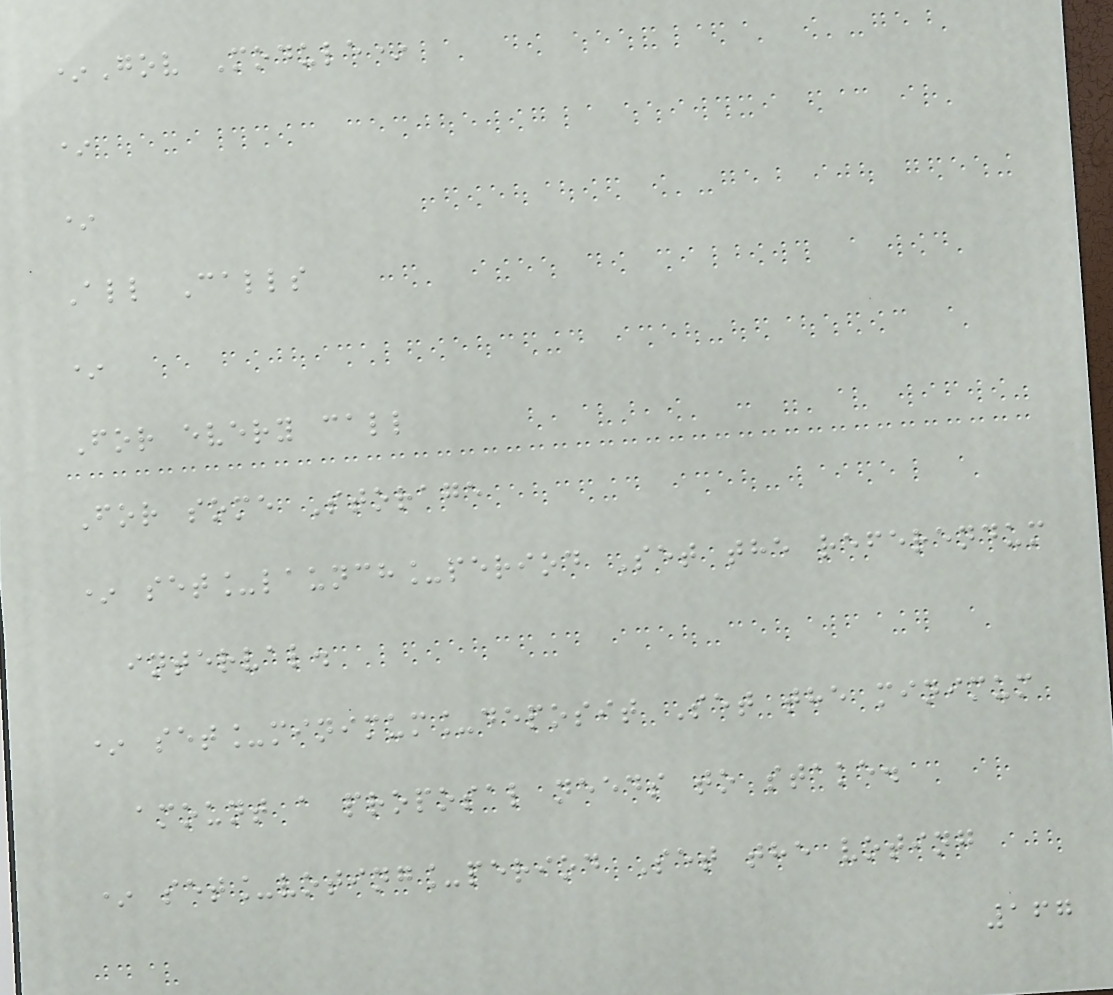*Gov Module*
*
*
All Calls
*
For every call
For some Storage
* set_launch_period Set the referendum
interval.
* set_minimum_deposit Set the minimum
amount a proposal needs to stake.
* set_voting_period Set the voting
167
